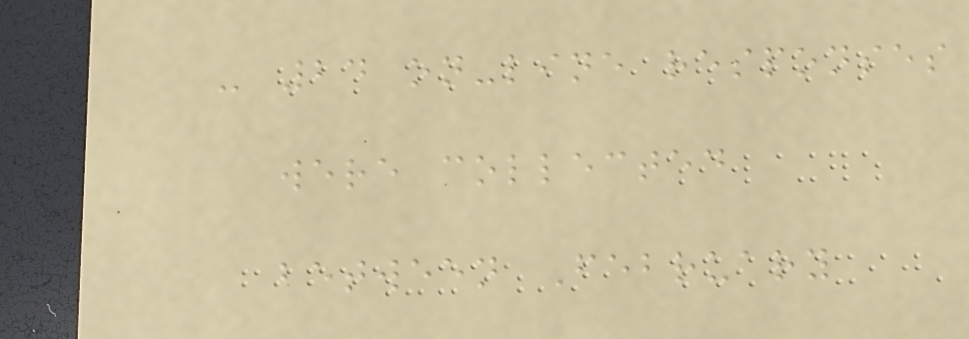- 24 on-line responses
were collected
between February
